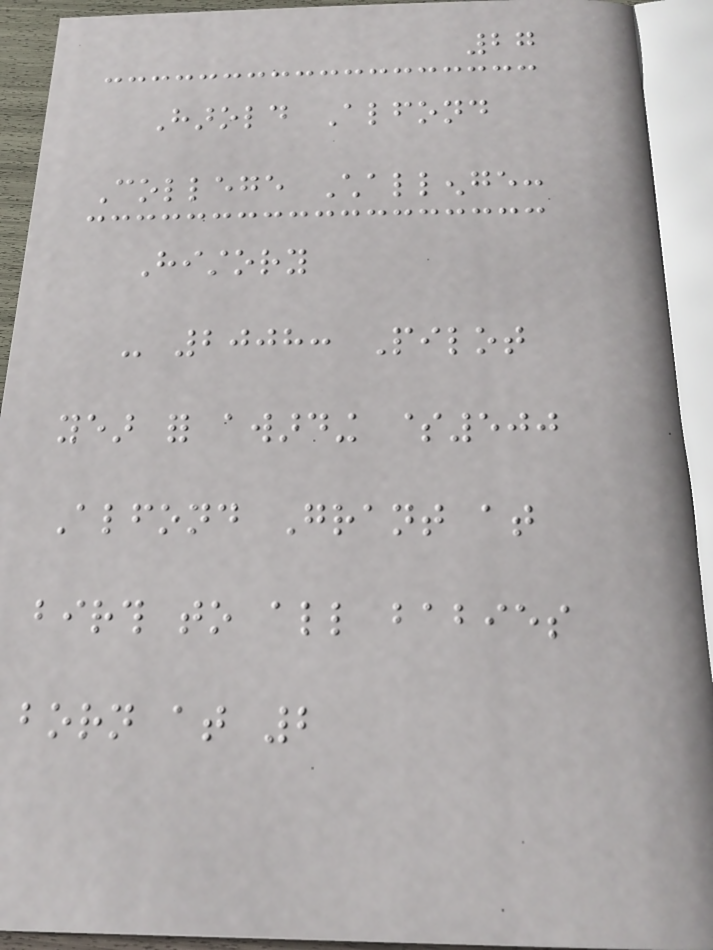27
Harold Alfond
College Challenge:
History
- 2008: Pilot
year for awarding $500
Alfond Grant at
birth to all babies
born at 2
